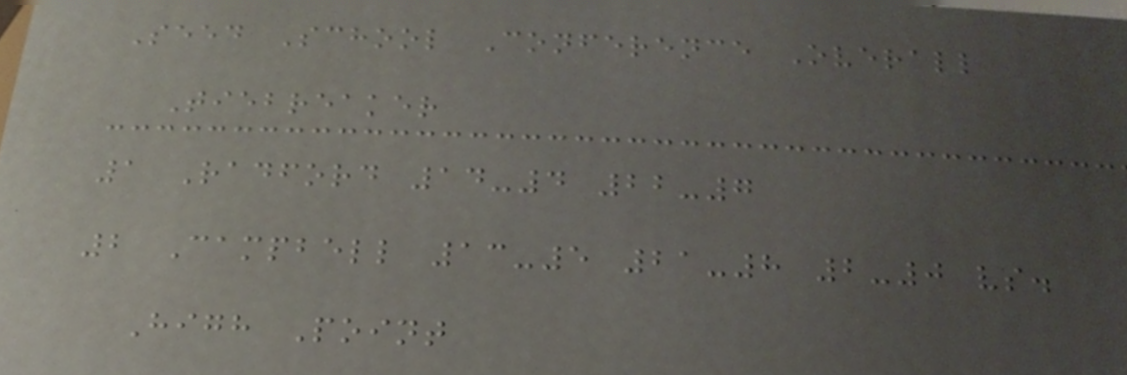Seed School Conference Overall
Tiebreaker
1 Radford 14-4 22-7
2 Campbell 13-5 21-8 2-0 vs.
High Point
